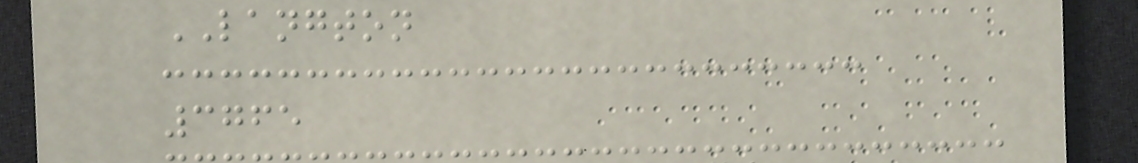LANGTON
3765
